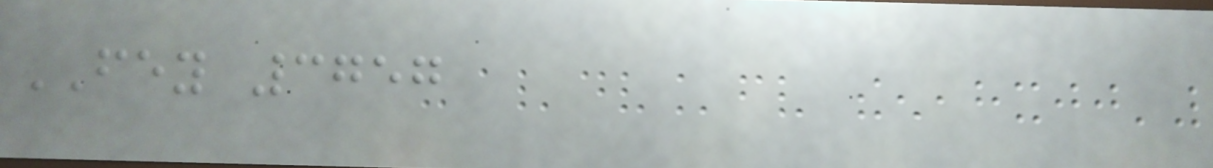FEY 3757
